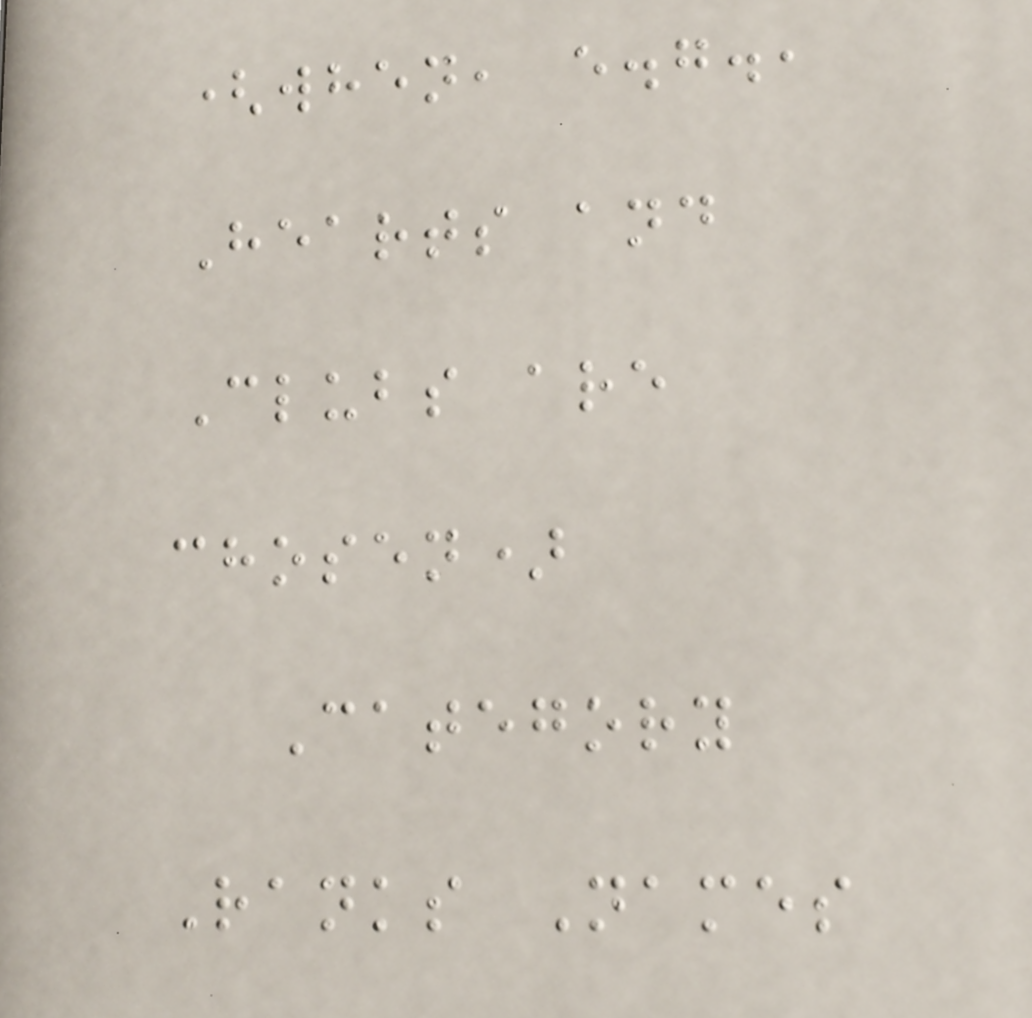(when, e.g.,
Hearts and
Clubs are
chosen)
Category
Ranks Names
